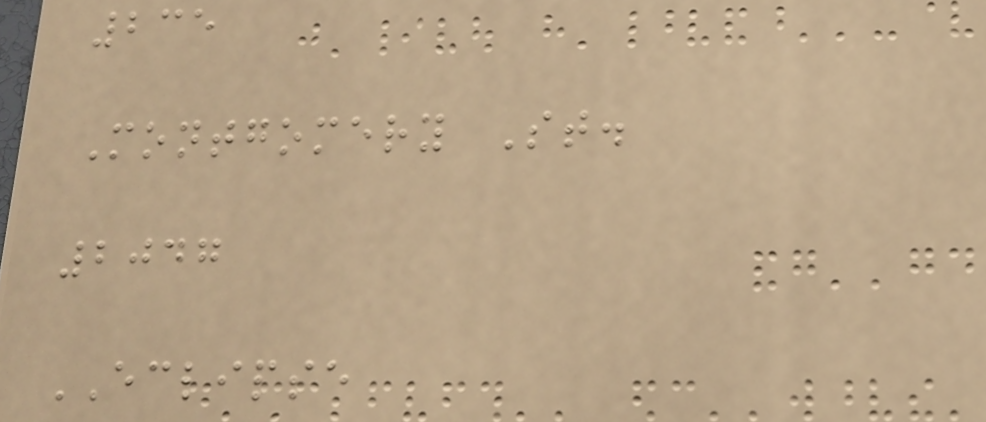235
Montgomery St.
2047
ECLIPSE
